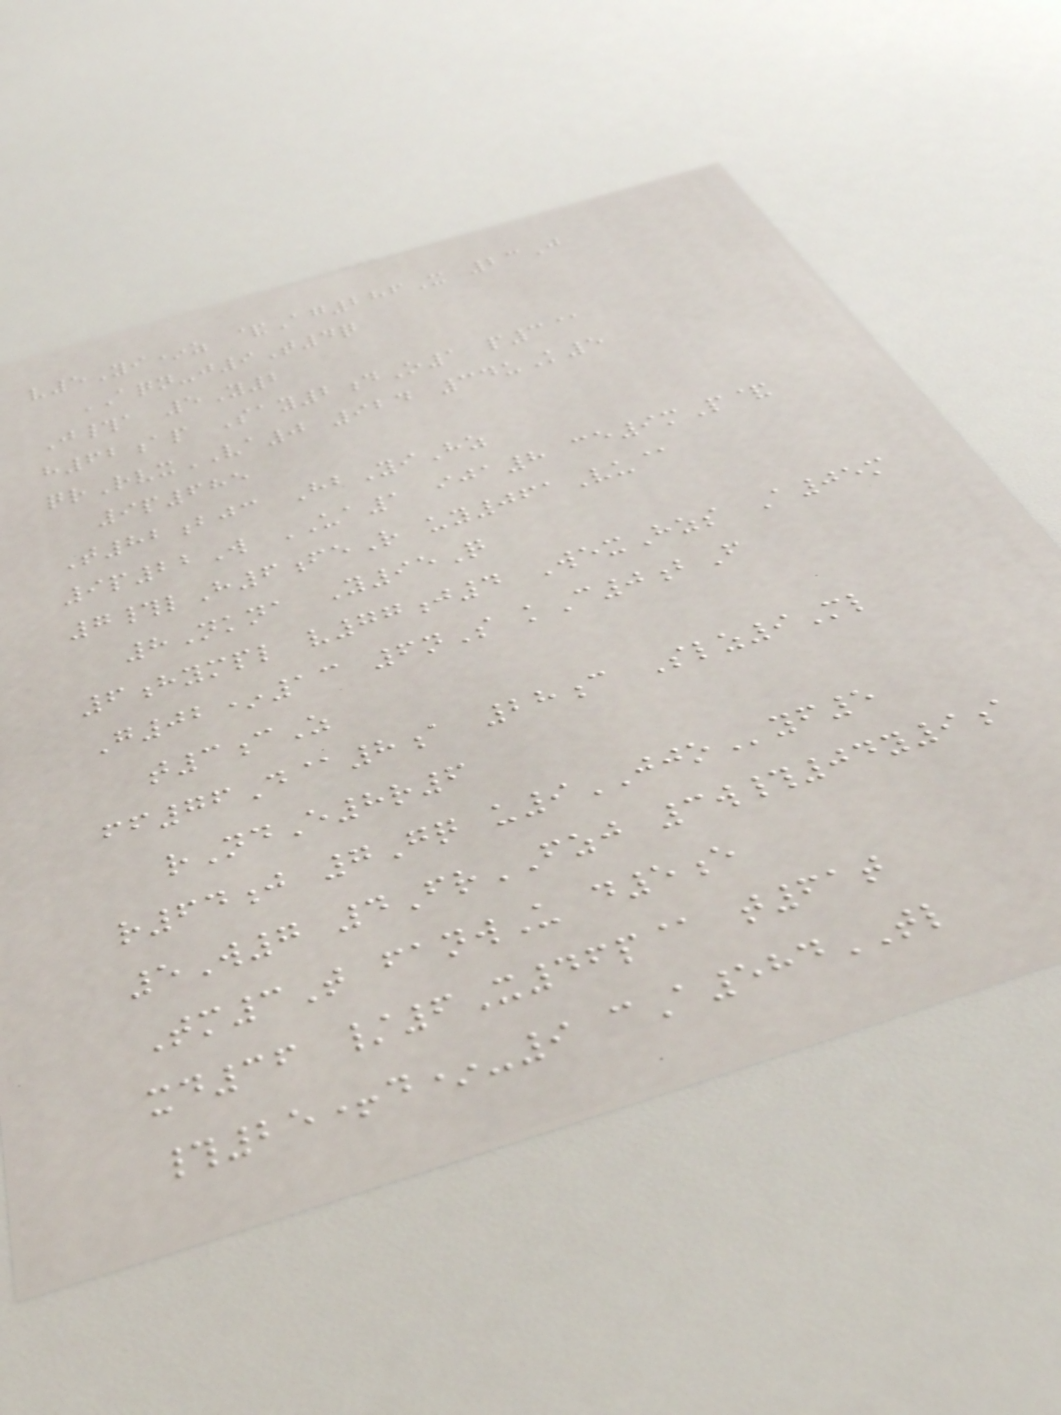v5Yi*z &Ag286X 23J
AQN-j9T4q
J#a 5Y2
h62ap Say2dO1 p3@
qrRvxVA0 924 34uK5
9p685
T82bjc HbYiHz
9p22W UA1 ija8 ce9mP&
7#lH6feR uy061Vu@
8Nkna Y95Q
6hympl v77j4 WexHzs A05m
G02*13 6nS kC0bF
t3cZ
ff76D@8a 28c Slz9Ml
rNdE8r6
r64j 7Gq u9JJOyf5
5W7 4FrFZJ 3w#04y9a
Tm3T fanwU d5e
xd36 /6X46p@ t61t
#25+d*-9 cA584TL
